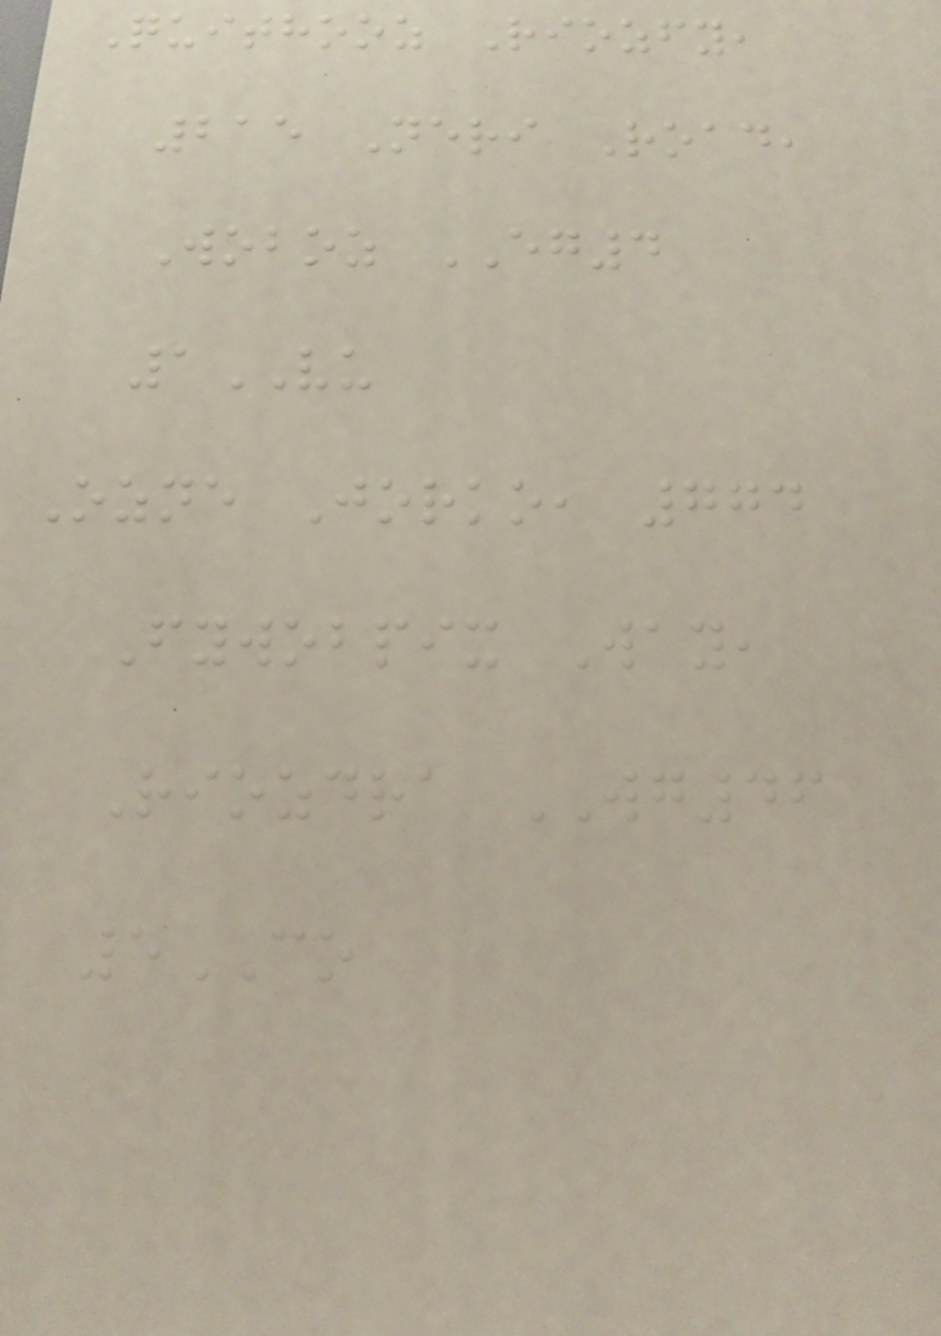Quithooz Riozfy,
215 Neri Road,
Woboz EG4
1VU
Ozne Jorko, 774
Fywobpix Way,
Riozdra WG46
5CO
